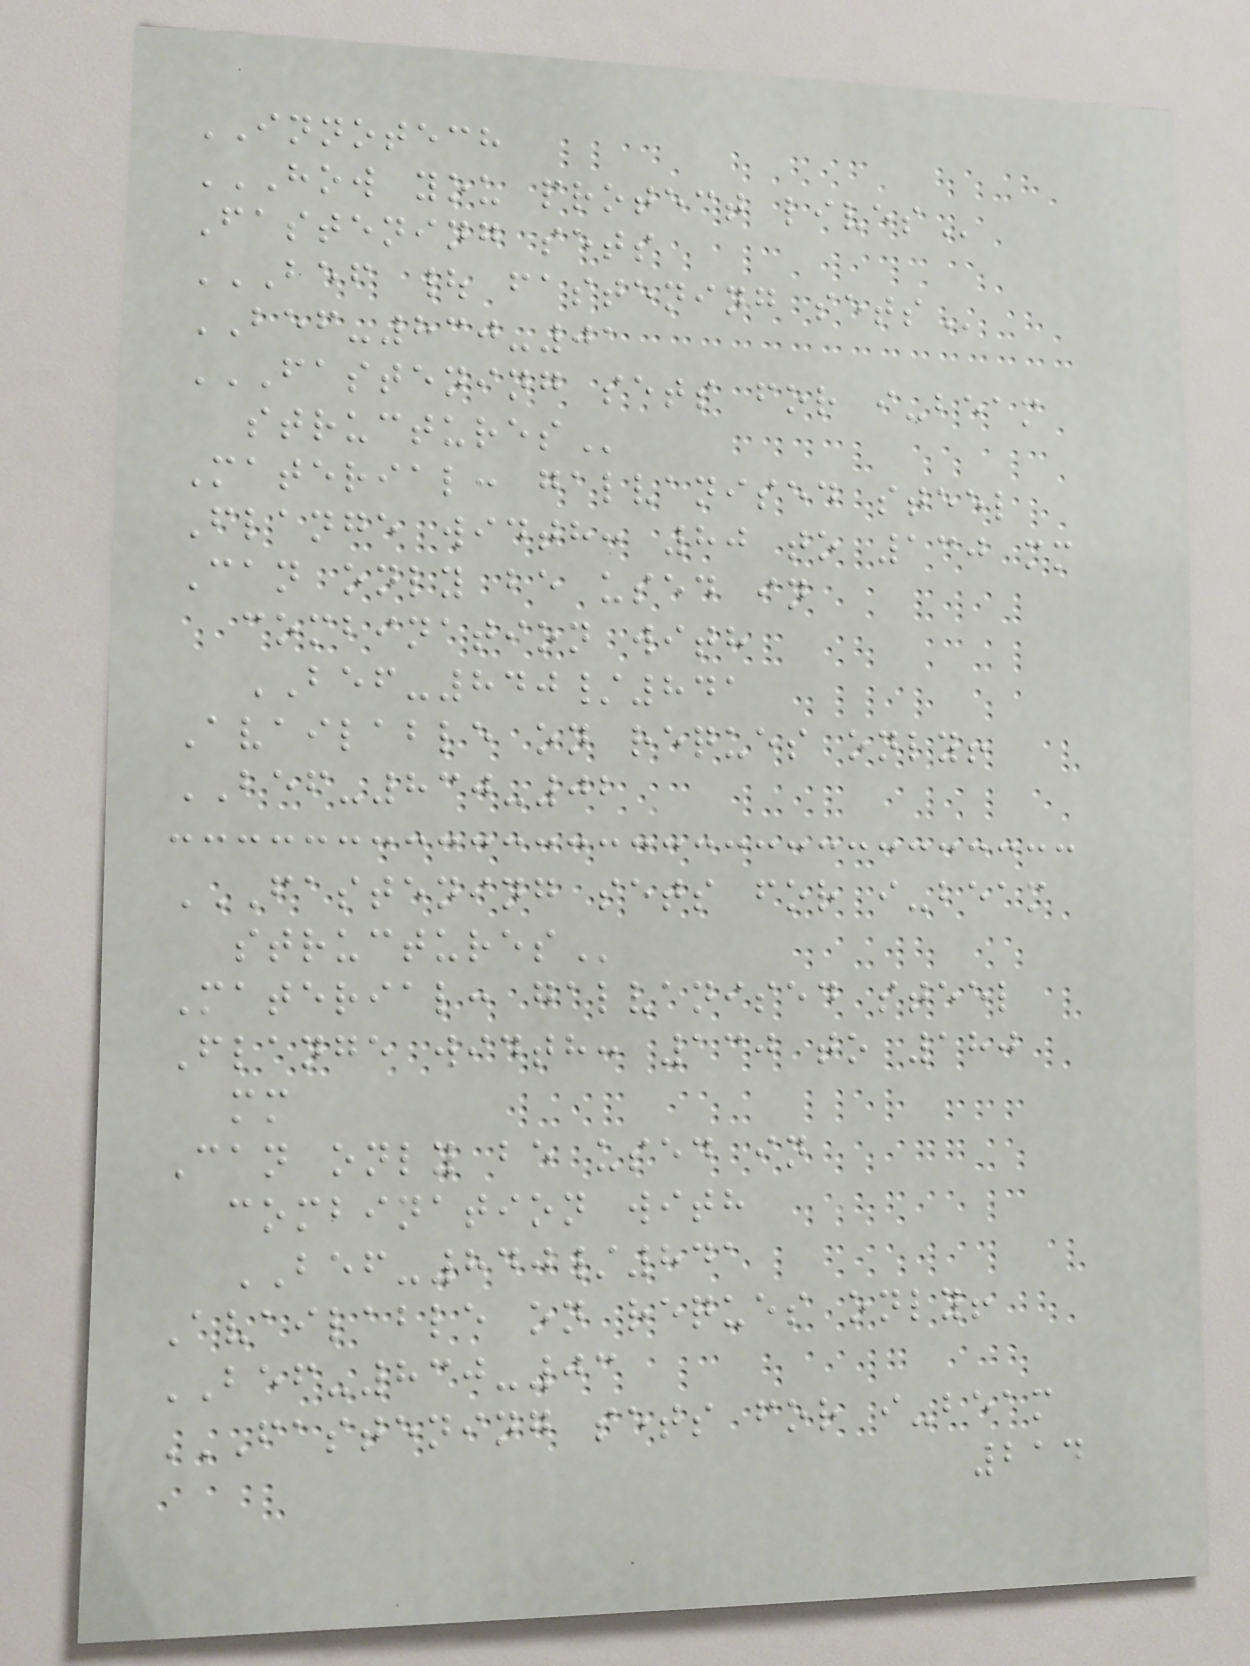INNOTECH
HOW YOU PROTECT LIVES
Fastening sets
BEF | FASTENING SETS
BEF-830-01
FASTENING SETS FOR I-BEAM
STRUCTURES
Material: galvanised steel
Flange width: 80 to 130 mm
Can only be used in
combination with
BEF-840/841
Available on reques only!
BEF-830-02
FASTENING SETS FOR I-BEAM
STRUCTURES
Material: galvanised steel
Flange width: 130 to 180
mm
Can only be used in
combination with
BEF-840/841
Available on reques only!
BEF-830-03
FASTENING SETS FOR I-BEAM
214
